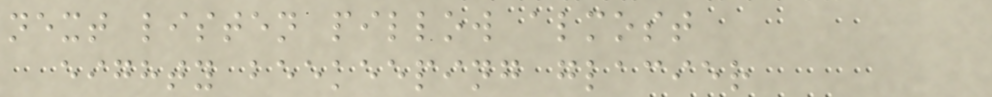next listen pillow almost
eighty beekeeping glacier
